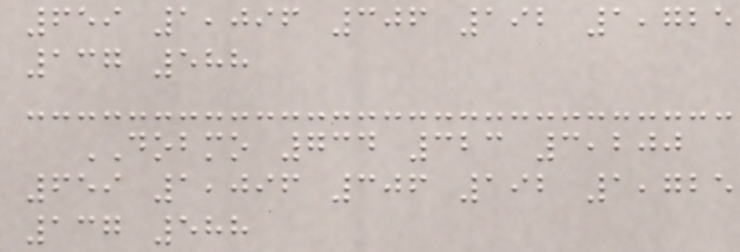659 1,096 306 192 1,725
137 588
DOBMO 734 323 3,200
659 1,096 306 192 1,725
137 588
